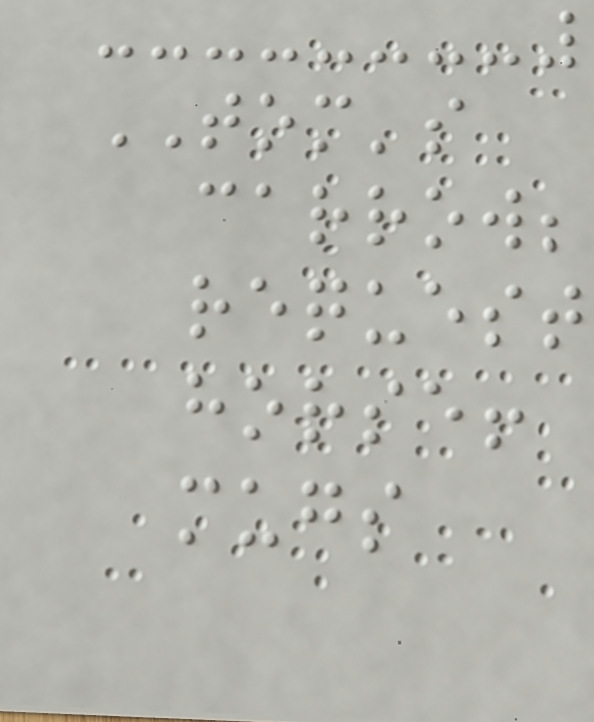TOM's
carrow;
request
horse!
mugs
